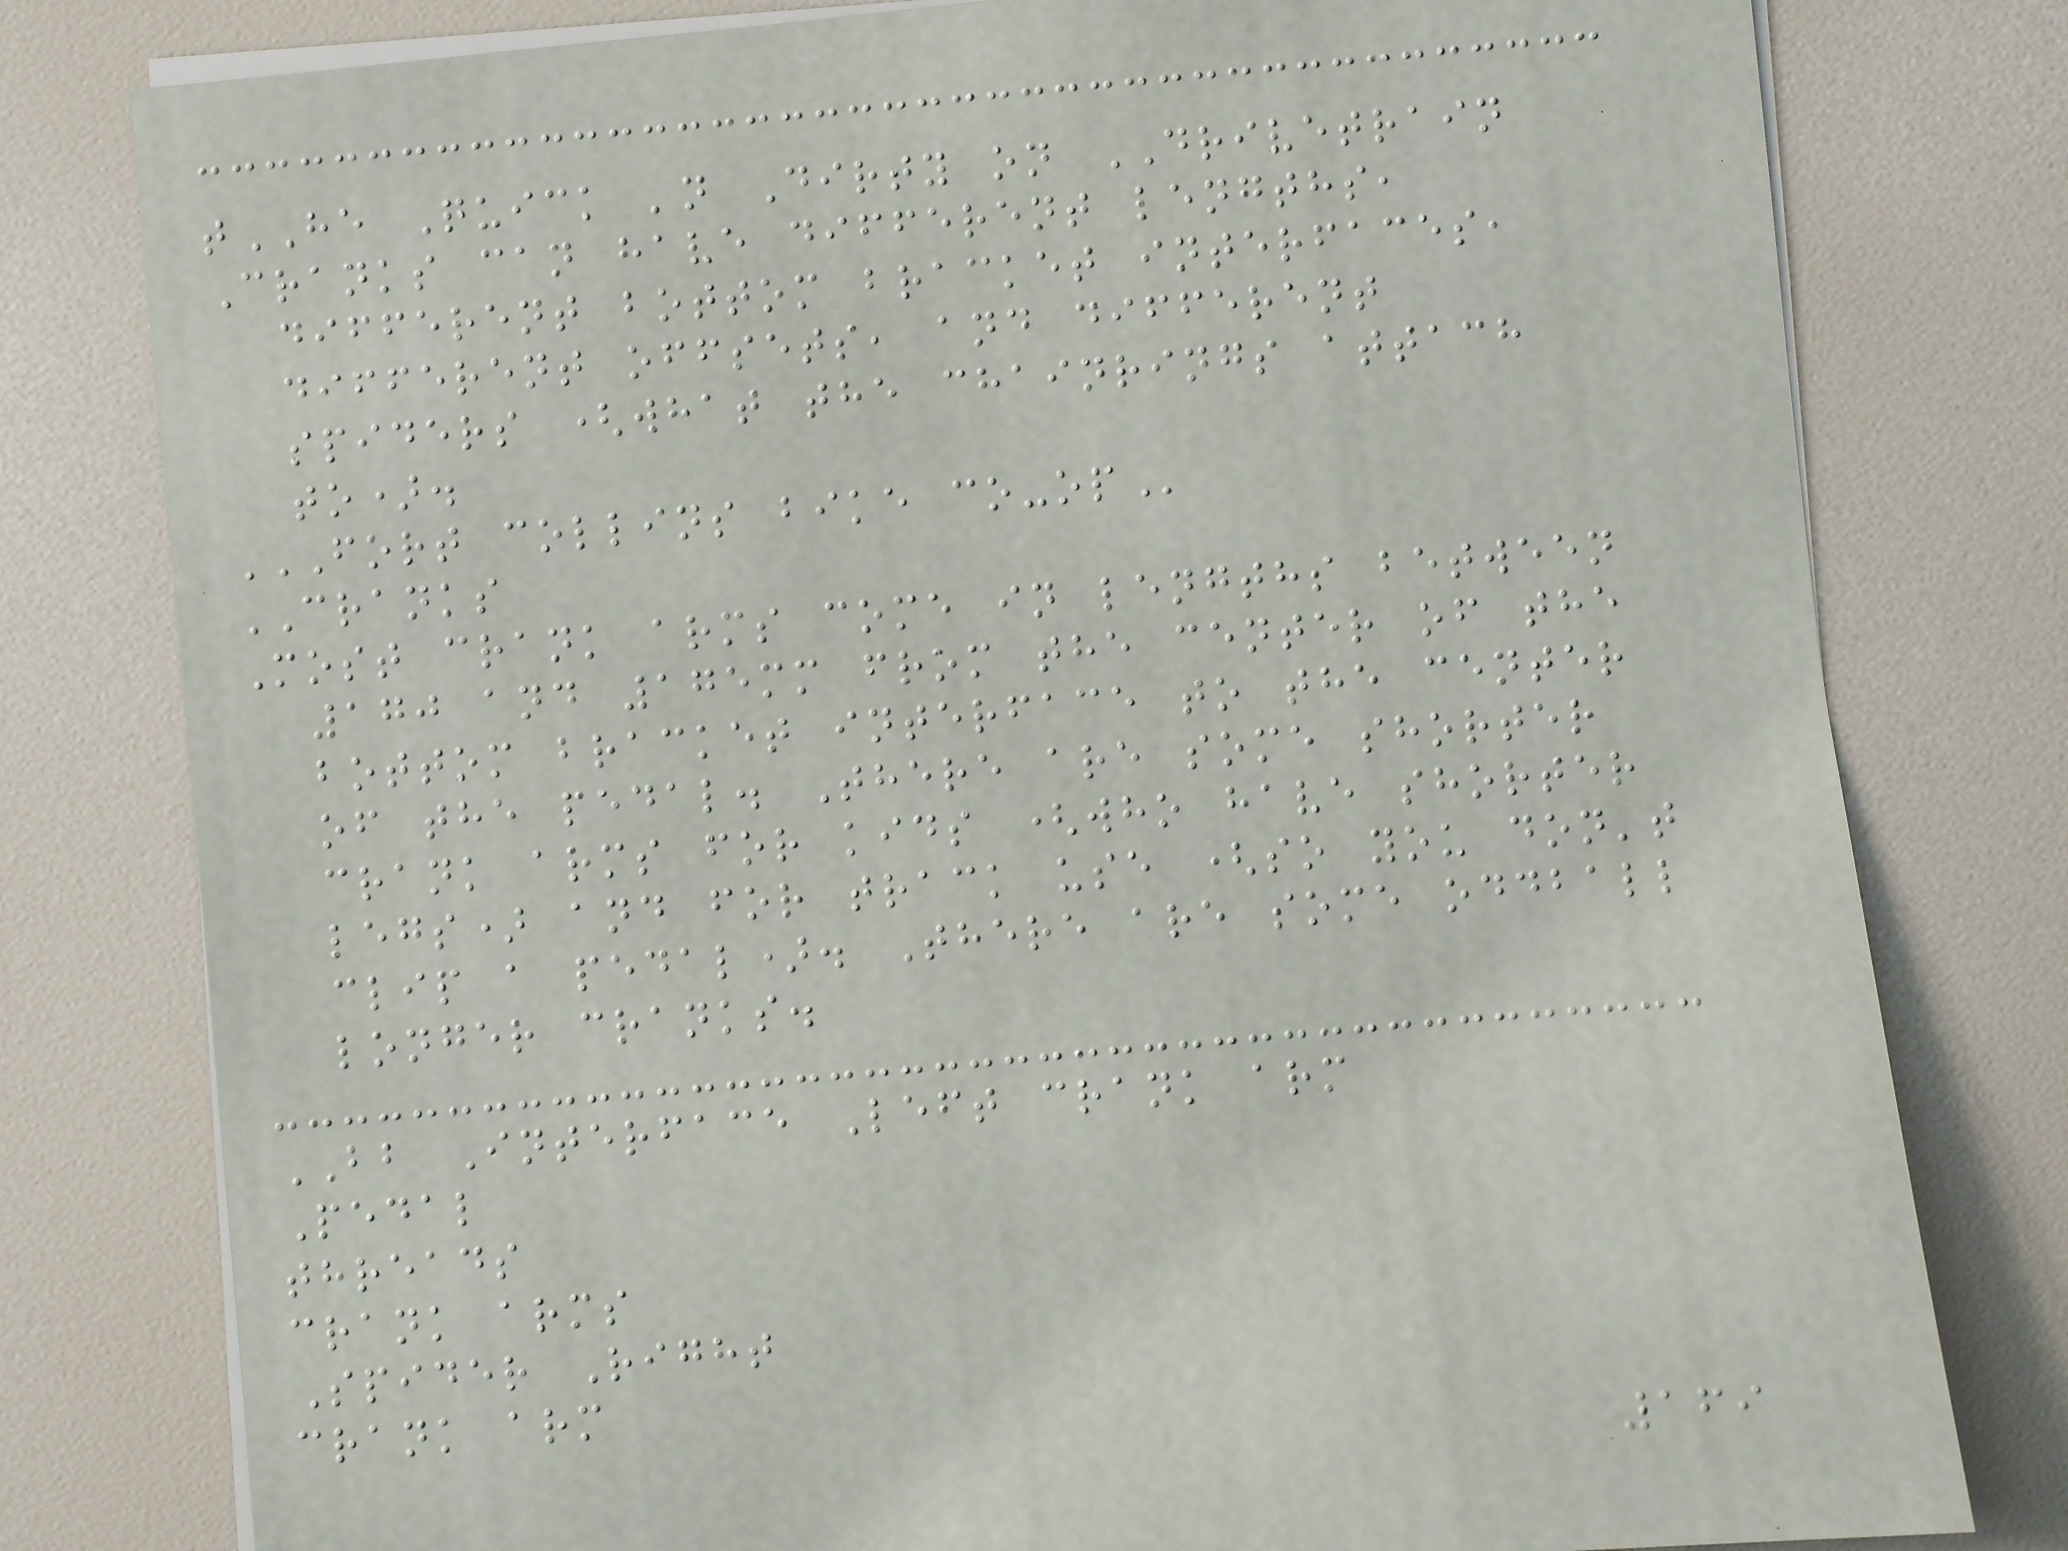tHE Quick 'n Dirty on DRIVETRAIN
Cranks can have different lengths,
different bottom bracket interfaces,
different offsets, and different
spiders (what the chainrings attach
to).
FORT COLLINS BIKE CO-OP
CRANKS
Most crank arms come in lengths between
170 and 175mm from the center of the
bottom bracket interface to the center
of the pedal. There are some shorter
crank arms for kids (who have shorter
legs) and for track use (so you don't
clip a pedal). There are some oddball
longer cranks.
BB Interface Left crank arm
Pedal
threads
crank arms
Spider Right
crank arm
169
